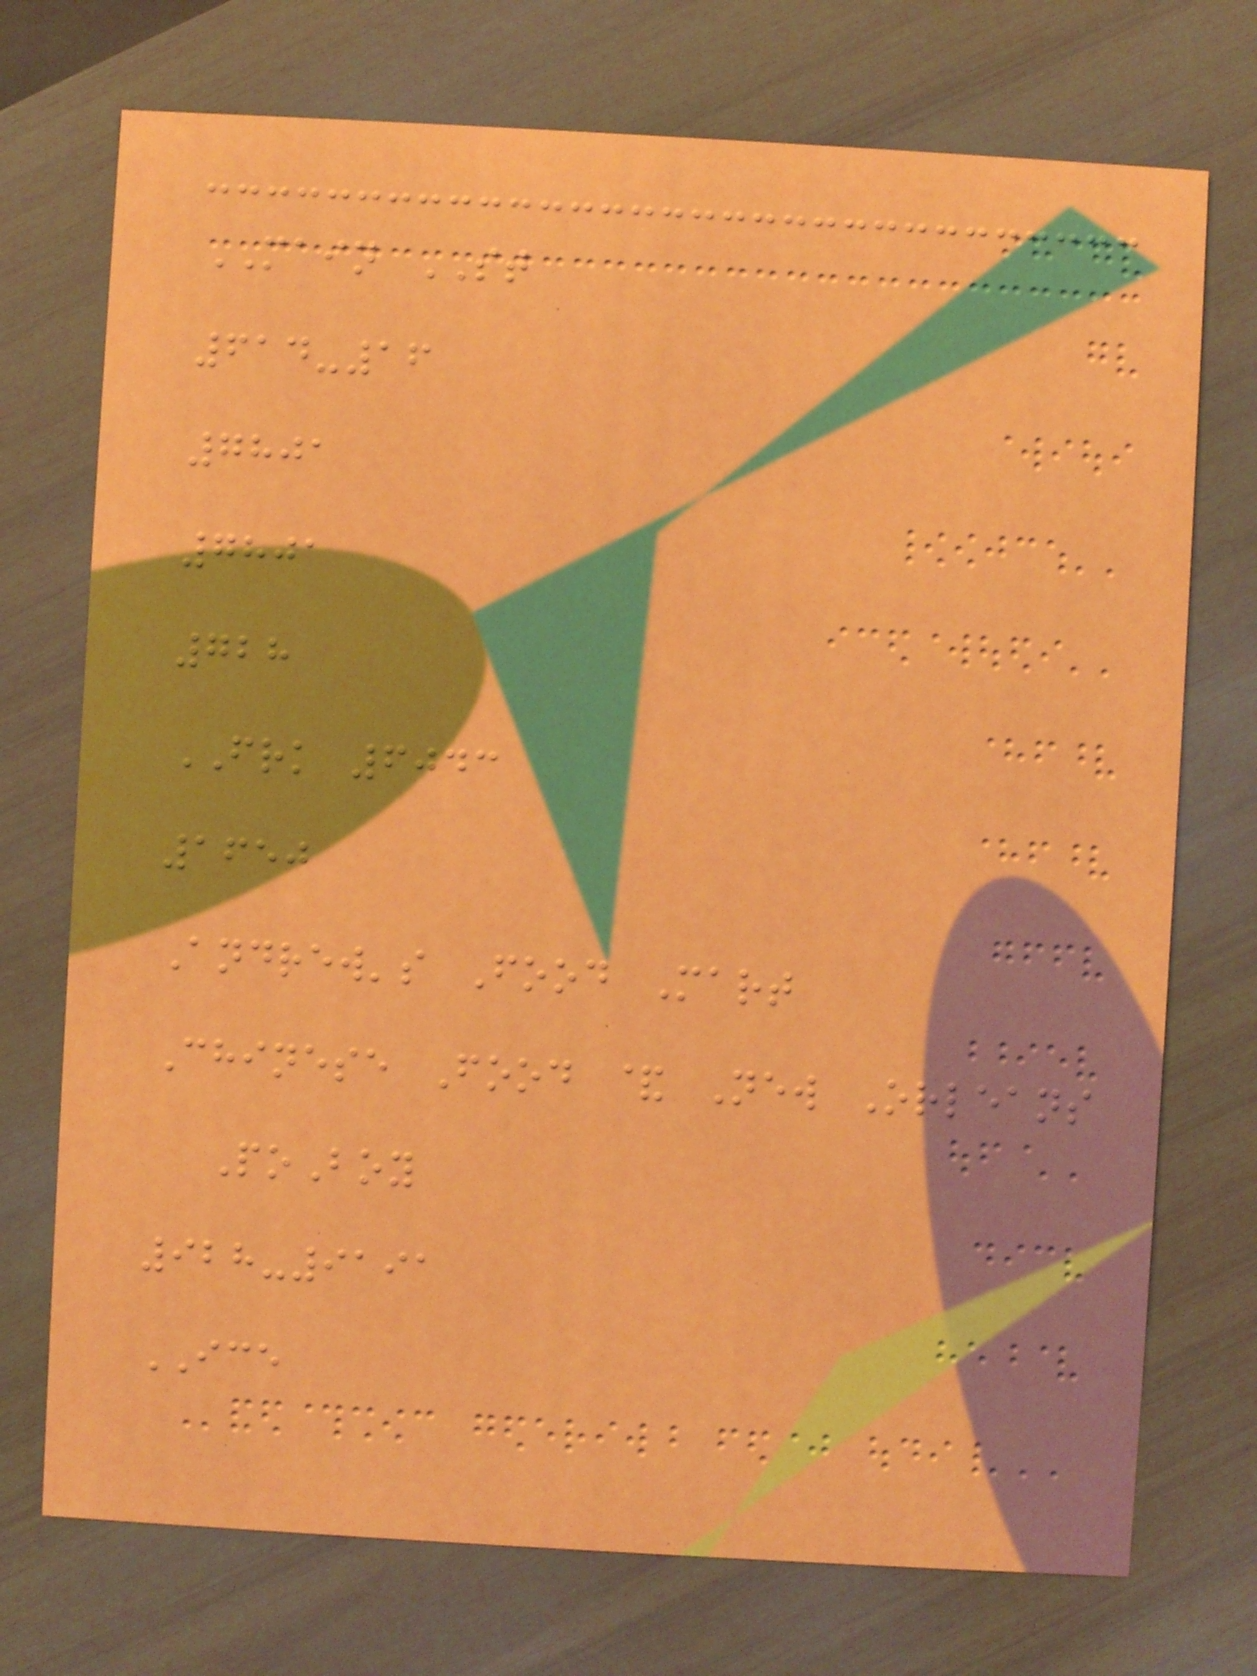MAIN ST
614-16
7801
7801
728
FRK 6043
1650
Andrew's Food Mart
Chinese Food & New Orleans
PoBoy
928-9191
ICE
